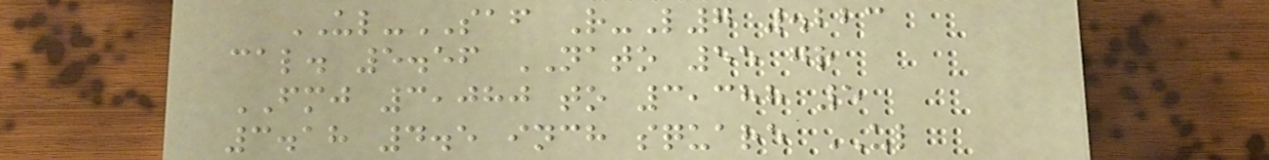UL-SAF R-L7 .223
cal. 5.56 NATO 55 gr
FMJ 3,080 to 3,388 5
3.18 4.5 inch square UL
